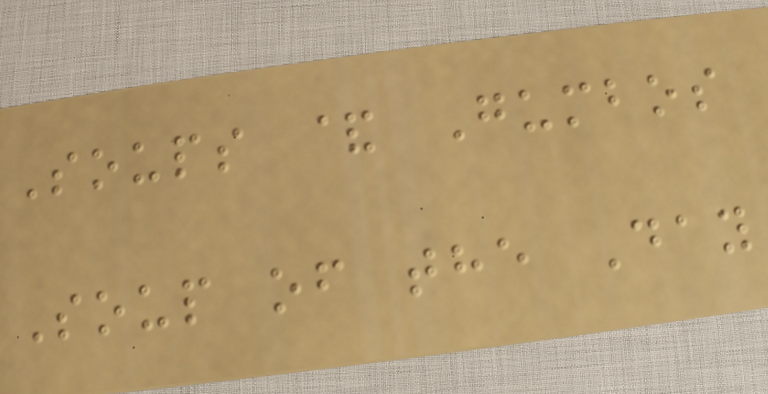Soups & Gumbos
Soup of the Day
